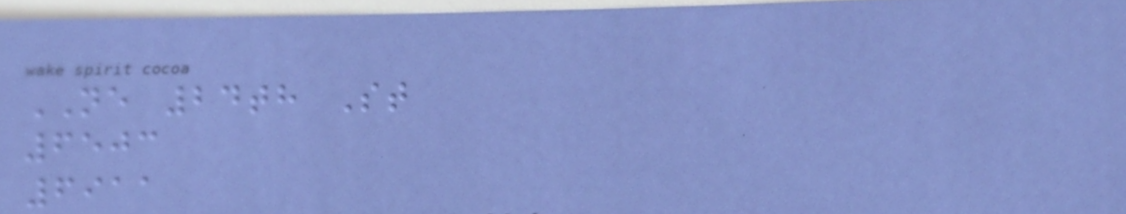NE 24th St
6503
6911
